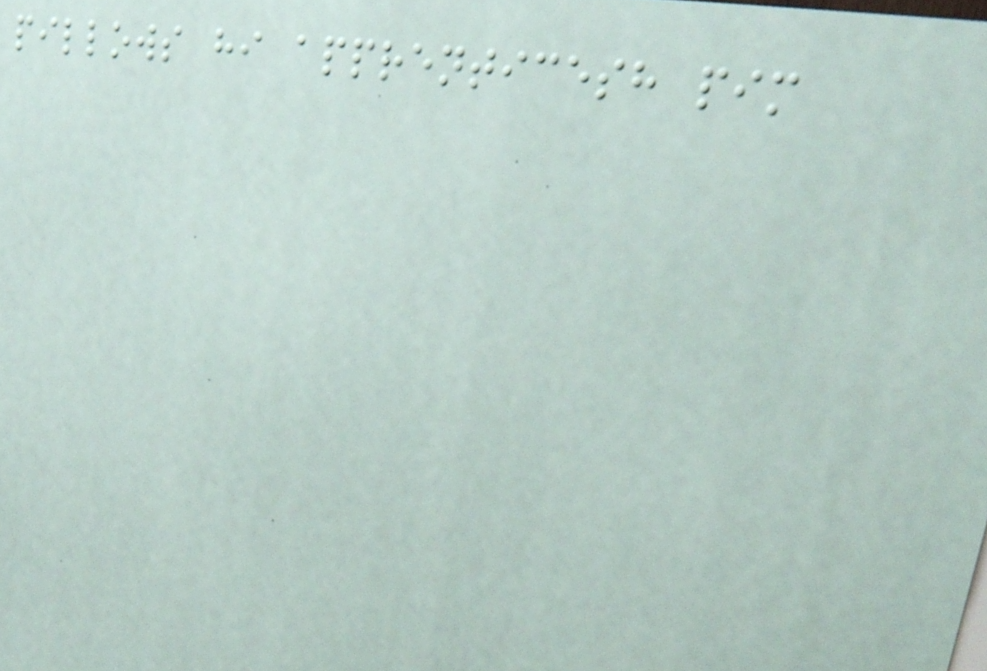pillows hi apprenticesh pim
